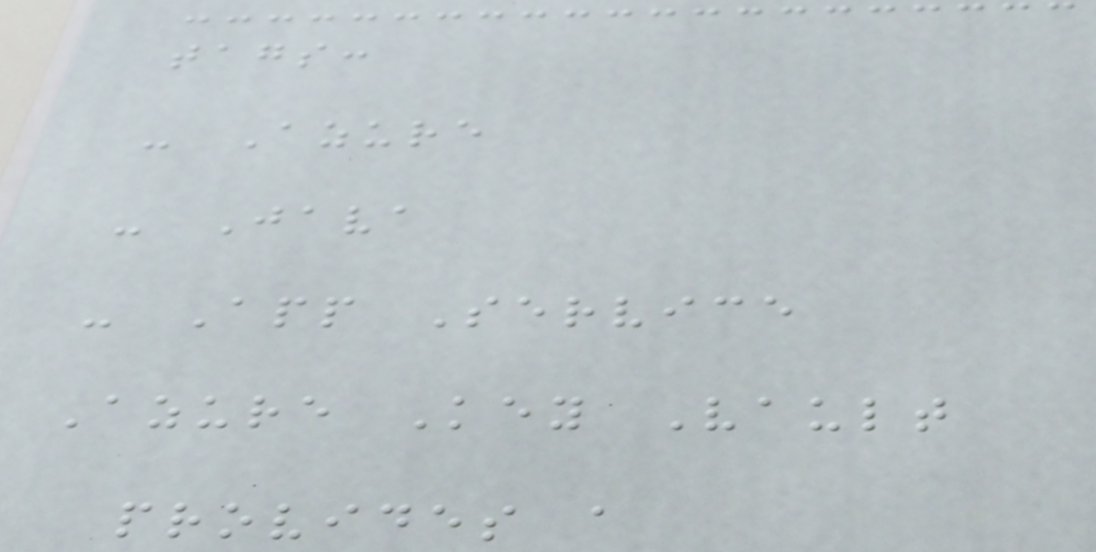tags:
- Azure
- Java
- App Service
Azure Key Vault
provides a
